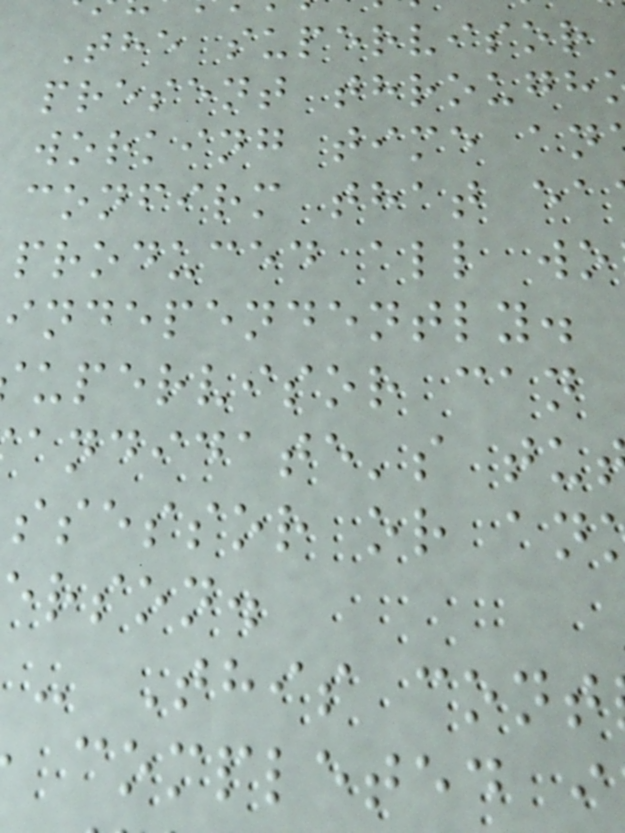The supervisor
present through
working time an
confirm that ea
produced all wo
independently.
upervisor can
andidate's tu
ssessor or an
erson.
- This cont
completed i
